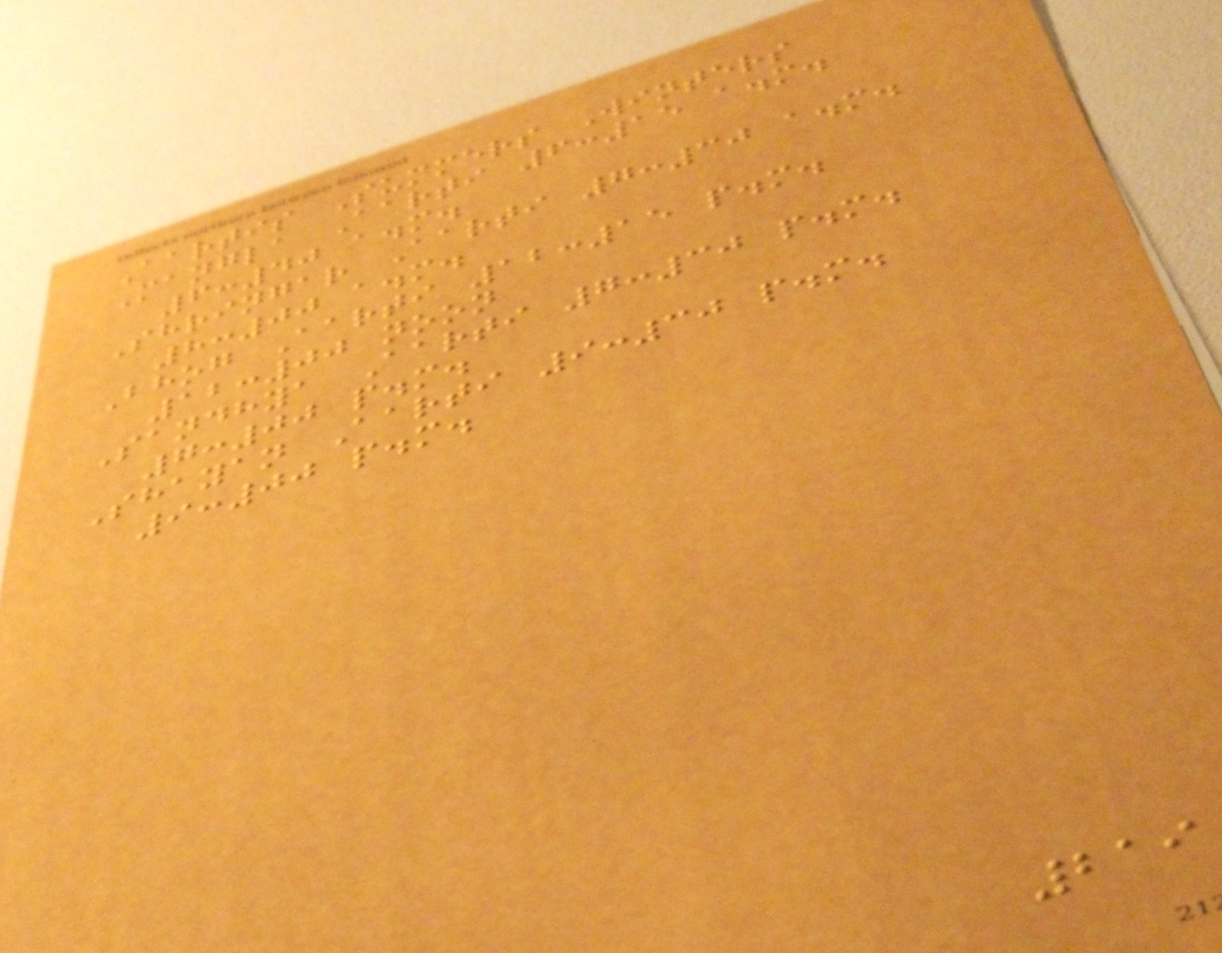Aartis Summers Winters
Mangla Aarti 6:15 a.m.
6:40 a.m.
Shringar Aarti 7:30 a.m.
8:00 a.m.
Bhog Aarti 12:15 p.m.
12:00 noon
Sandhya Aarti 7:30 p.m.
7:00 p.m.
Shayan Aarti 9:30 p.m.
9:00 p.m.
219
